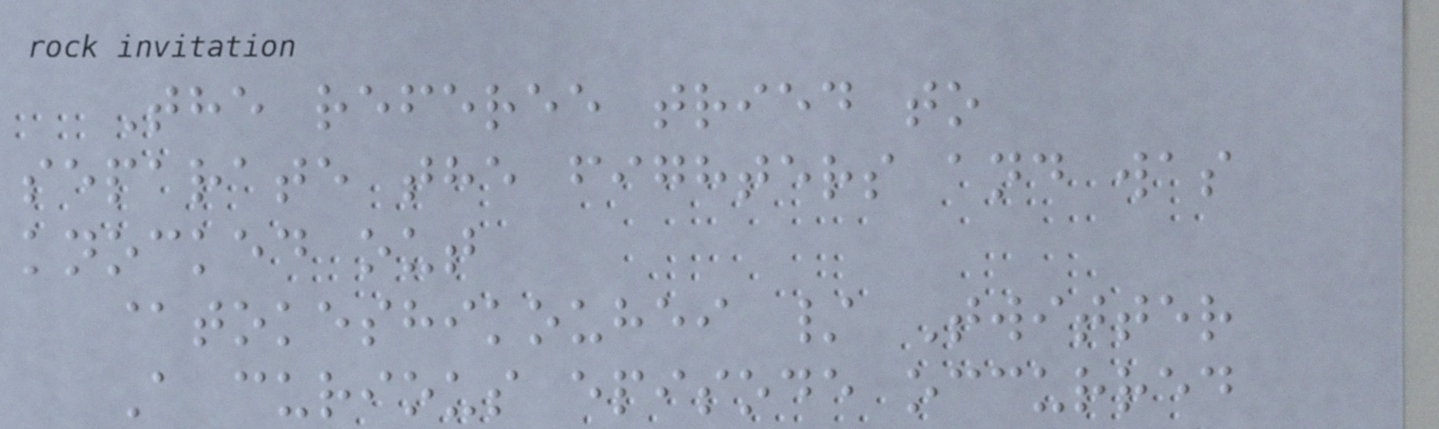The referee tried to
separate the fighters and was
knocked out
@tokeshikouhei / Twitter
A curious episode occurred
